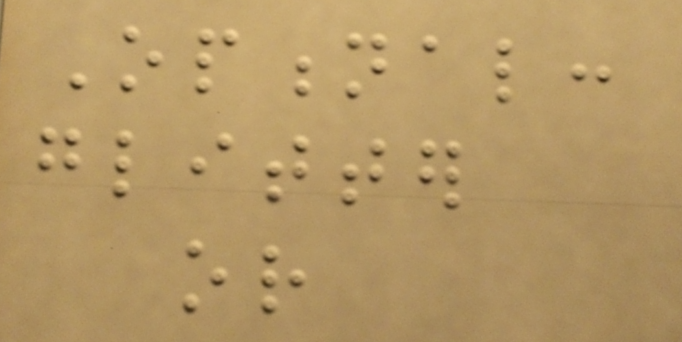Optional:
glitter
or
